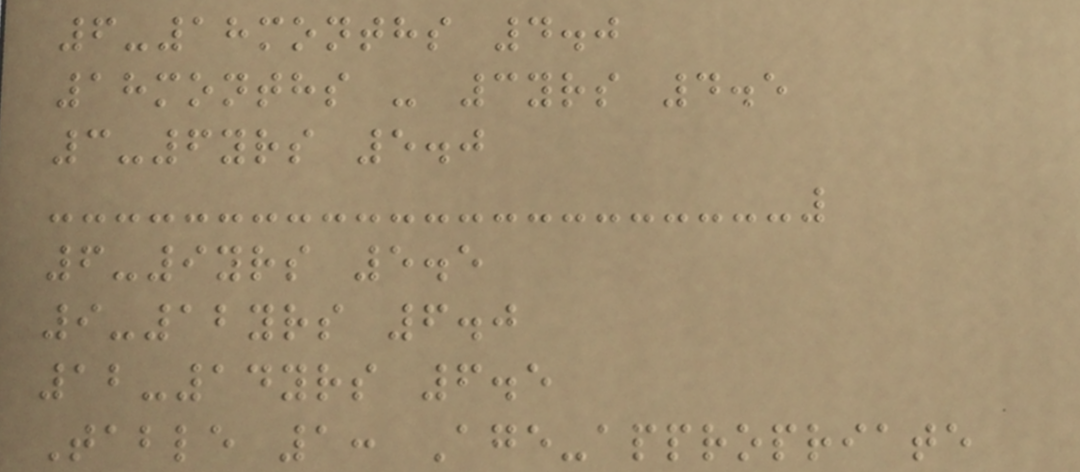6-18months 4.0
18months - 3yrs 4.5
3-6yrs 5.0
6-9yrs 5.5
9-12yrs 6.0
12-14yrs 6.5
Table 1: Age-appropriate
